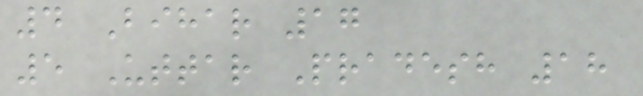4 Bihar 17
5 Uttar Pradesh 18
